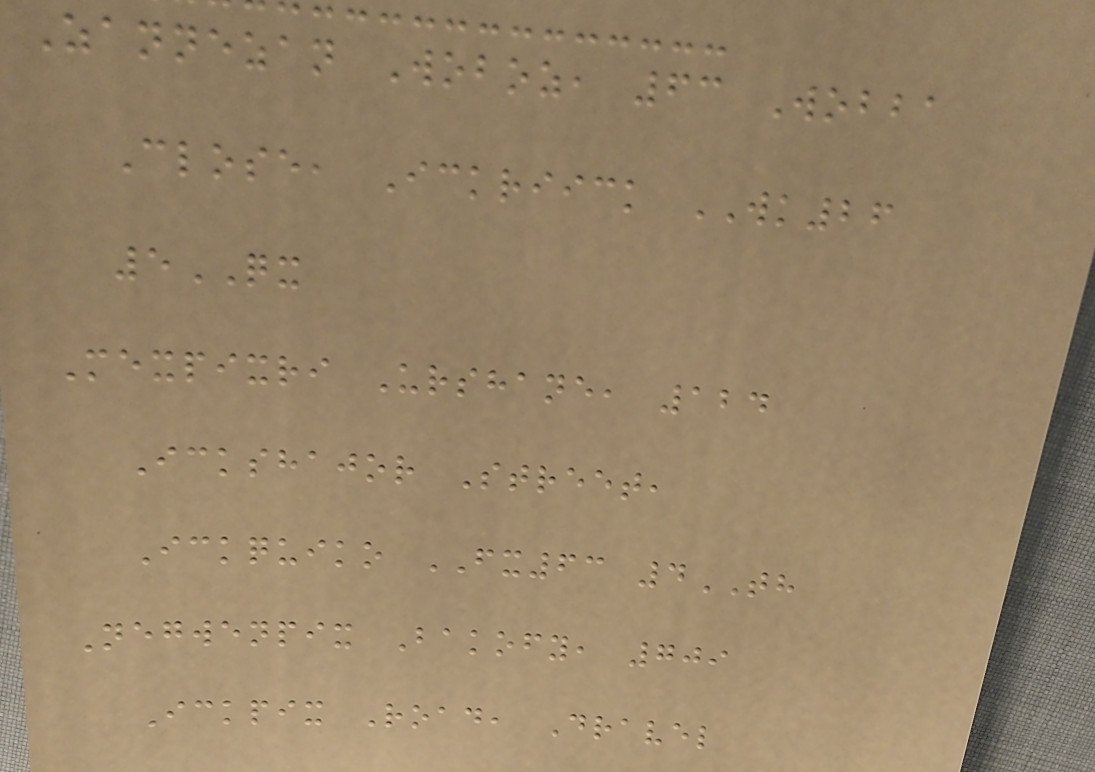Zannezan Woboz, 63 Wobba
Close, Ickriick WK26
5QX
Mexpixri Urshane, 124
Ickshajor Street,
Ickquiko FX63 4TH
Negwenpix Bakofy, 709
Ickpix Road, Dravel
